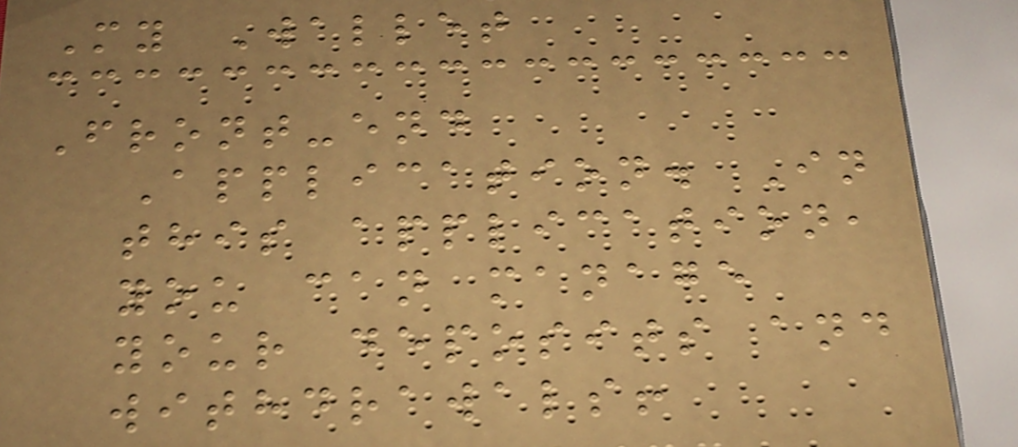My Wallet
Front-end
Application. In
this application,
you can manage
your deposits and
withdrawals!
